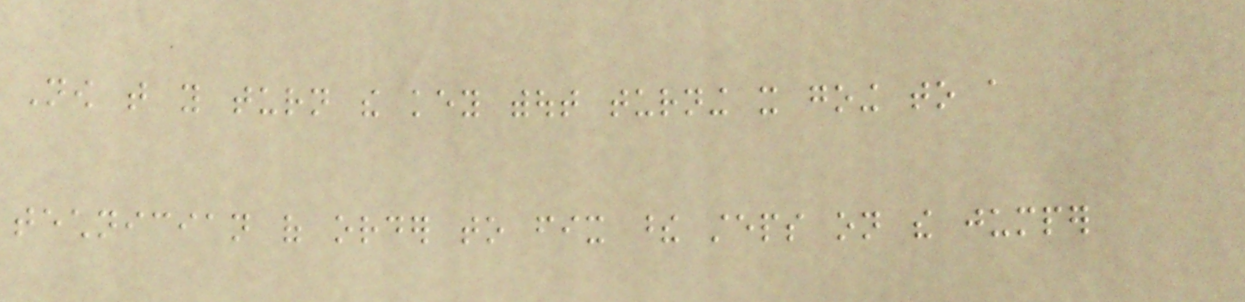Now that you turn the key without turning it going to a
technician of order to fix these steps on the jumper
